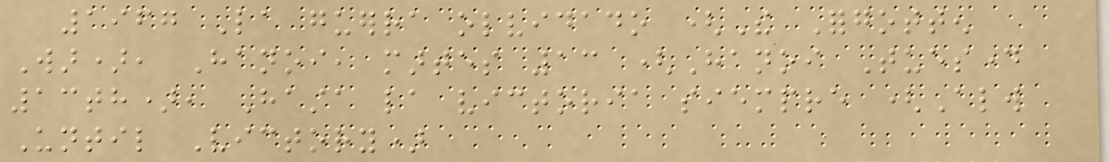1967 La guerra olvidado (The Forgotten
War), Hanoi, martes 13 (Hanoi Tuesday
13th), Hasta la victoria siempre (Always
Until Victory)
